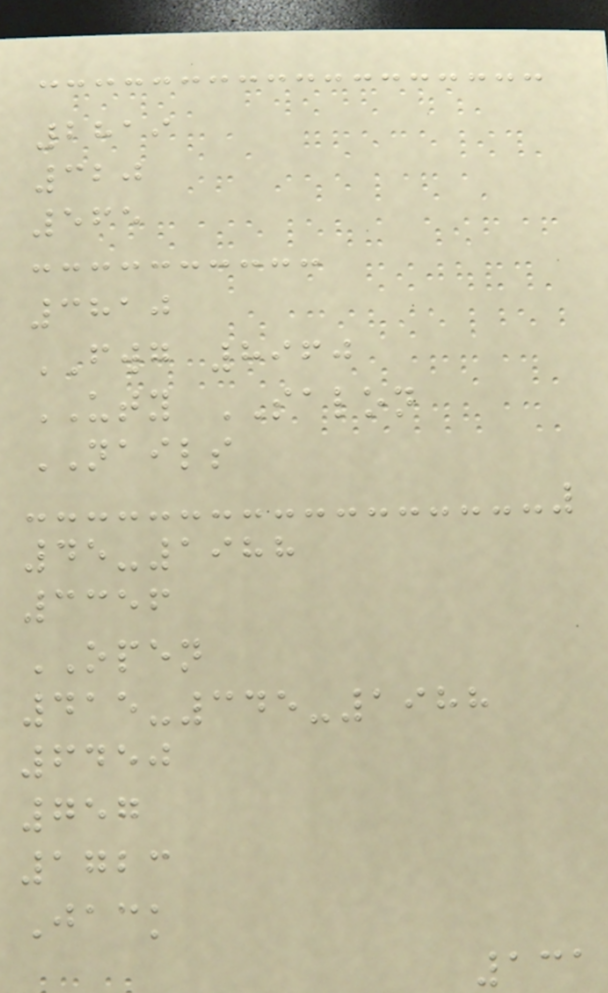2819
320
565
3810
FWG 8960
UTY SALON
NAILS
45-1988
3356
OPEN
415-345-1988
6450
757
1723
Jack
131
